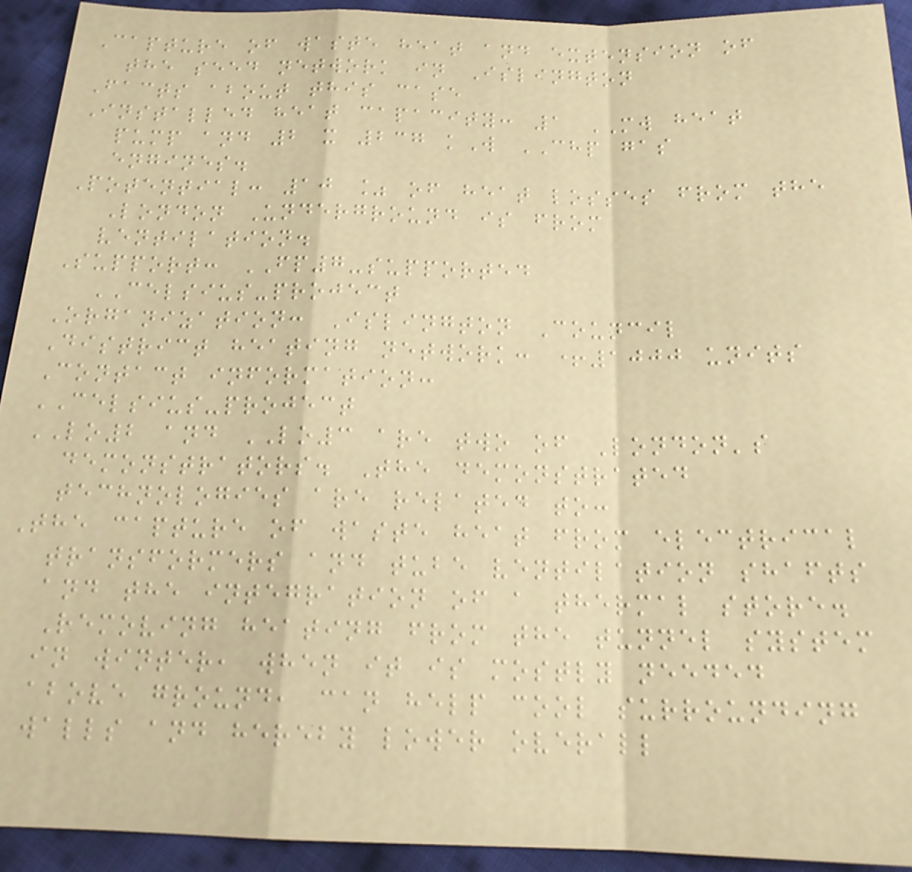Capture of waste heat and extension of
the seed network in Islington
Facts about this case
Installed heat capacity: 1 MW heat
pump and 2 x 237 kW CHP gas
engines.
Potential: 10 % of heat losses from the
London Underground is from
ventilation.
Support: FP7-supported
CELSIUS-project
Organization: Islington Council
District heating network: +1000 units
Contact information:
CELSIUS-project
LO2 and LO3 are two of London's
demonstrators. The demonstrated
technologies are related to:
The capture of waste heat from electrical
transformers and tube ventilation shafts
and the integration of a thermal store.
Removing heating from the tunnel system
in winter, when it is mostly needed
above ground, can help cool surrounding
walls and hereby lower overall
